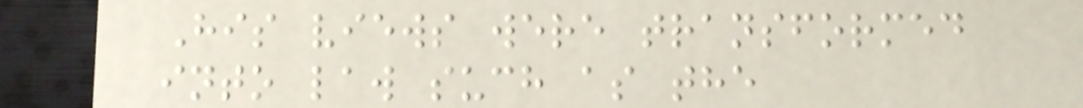His views were transformed
into law such as the
